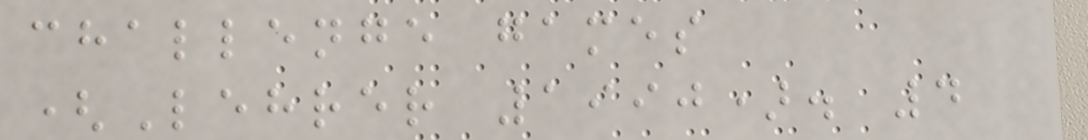challenge games
(Lehrer 1990). 4
